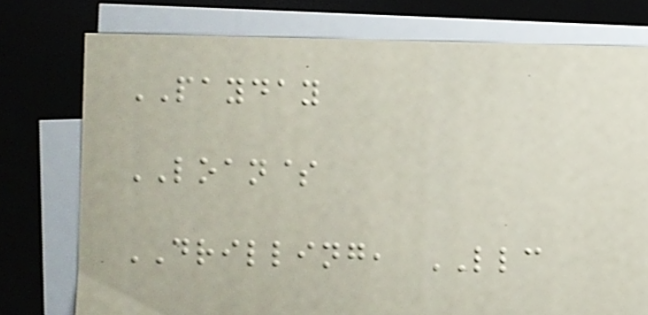PAYDAY
LOAN$
DRILLING, LLC
